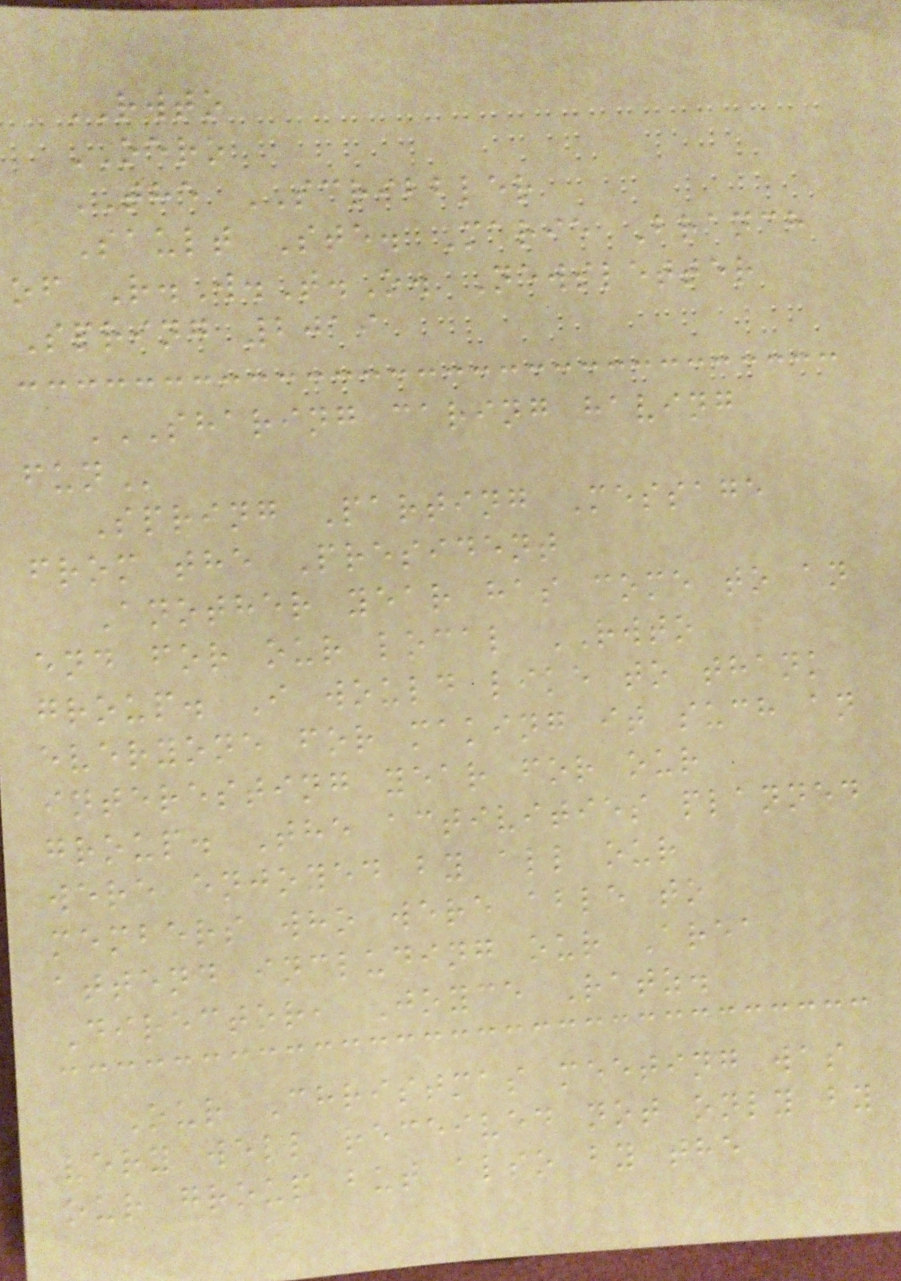RWTO
OERO
THE SCRIBBLER
Sault Ste. Marie Branch
of R.W.T.O. Newsletter
Spring 2019
SHARING CARING HAVING
FUN
Spring Parting Message
from the President
Another year has come to an
end for our local RWTO
group. I would like to thank
everyone for making it such an
interesting year for our
group. The activities planned
were enjoyed by all our
members who were able to
attend including our Area
Director, Joyce Ratz.
Our Christmas meeting was
very well received not only by
our group but also by the
